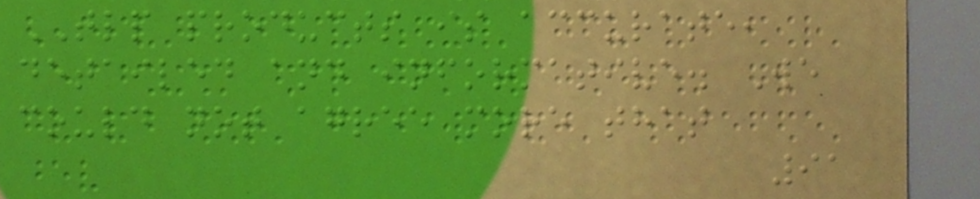TLP products is accurate,
detailed and informative. We
could not agree more that
91
